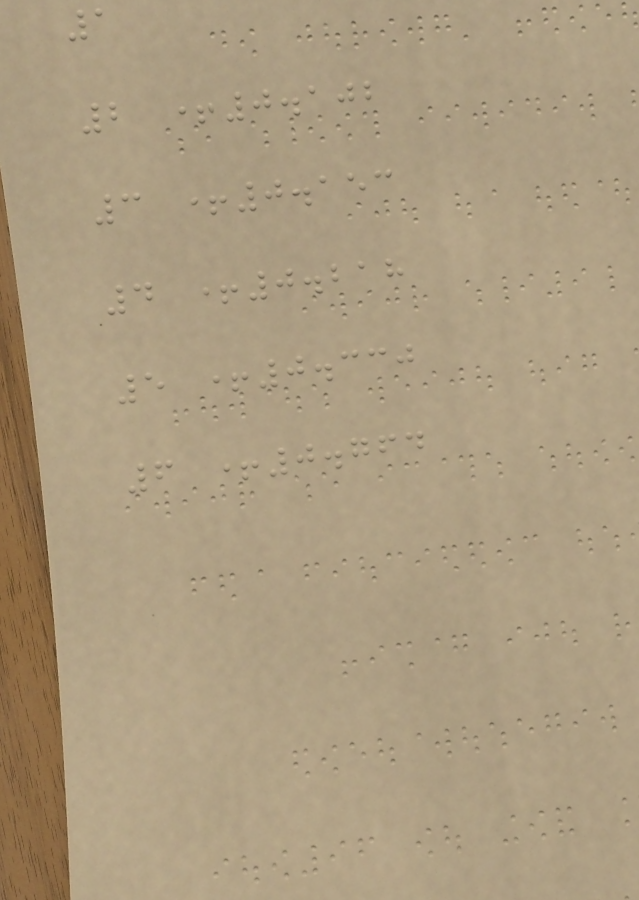1
2 +0.102
3 +0.153
4 +0.218
5 +0.330
6 +0.764
